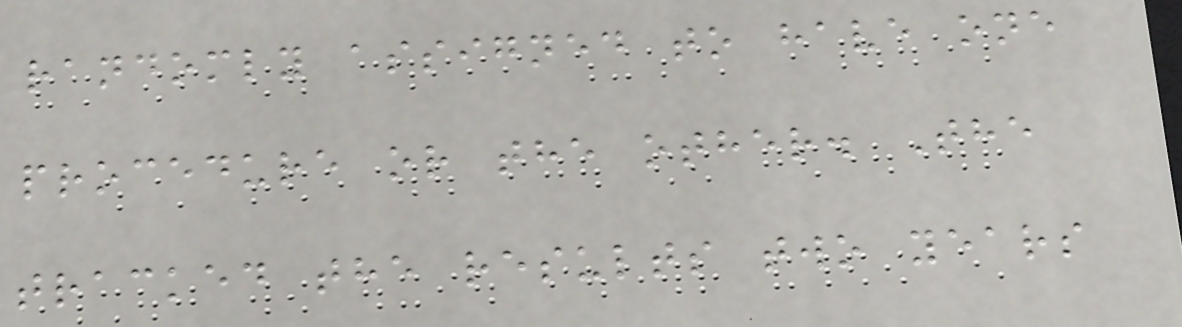randomly assigned to have one
procedure or the other. The
tracked the results two years
